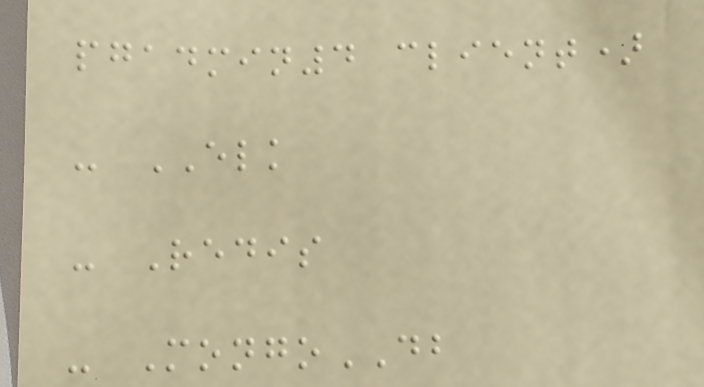pgadmin4 client)
- ELK
- Redis
- MongoDB
